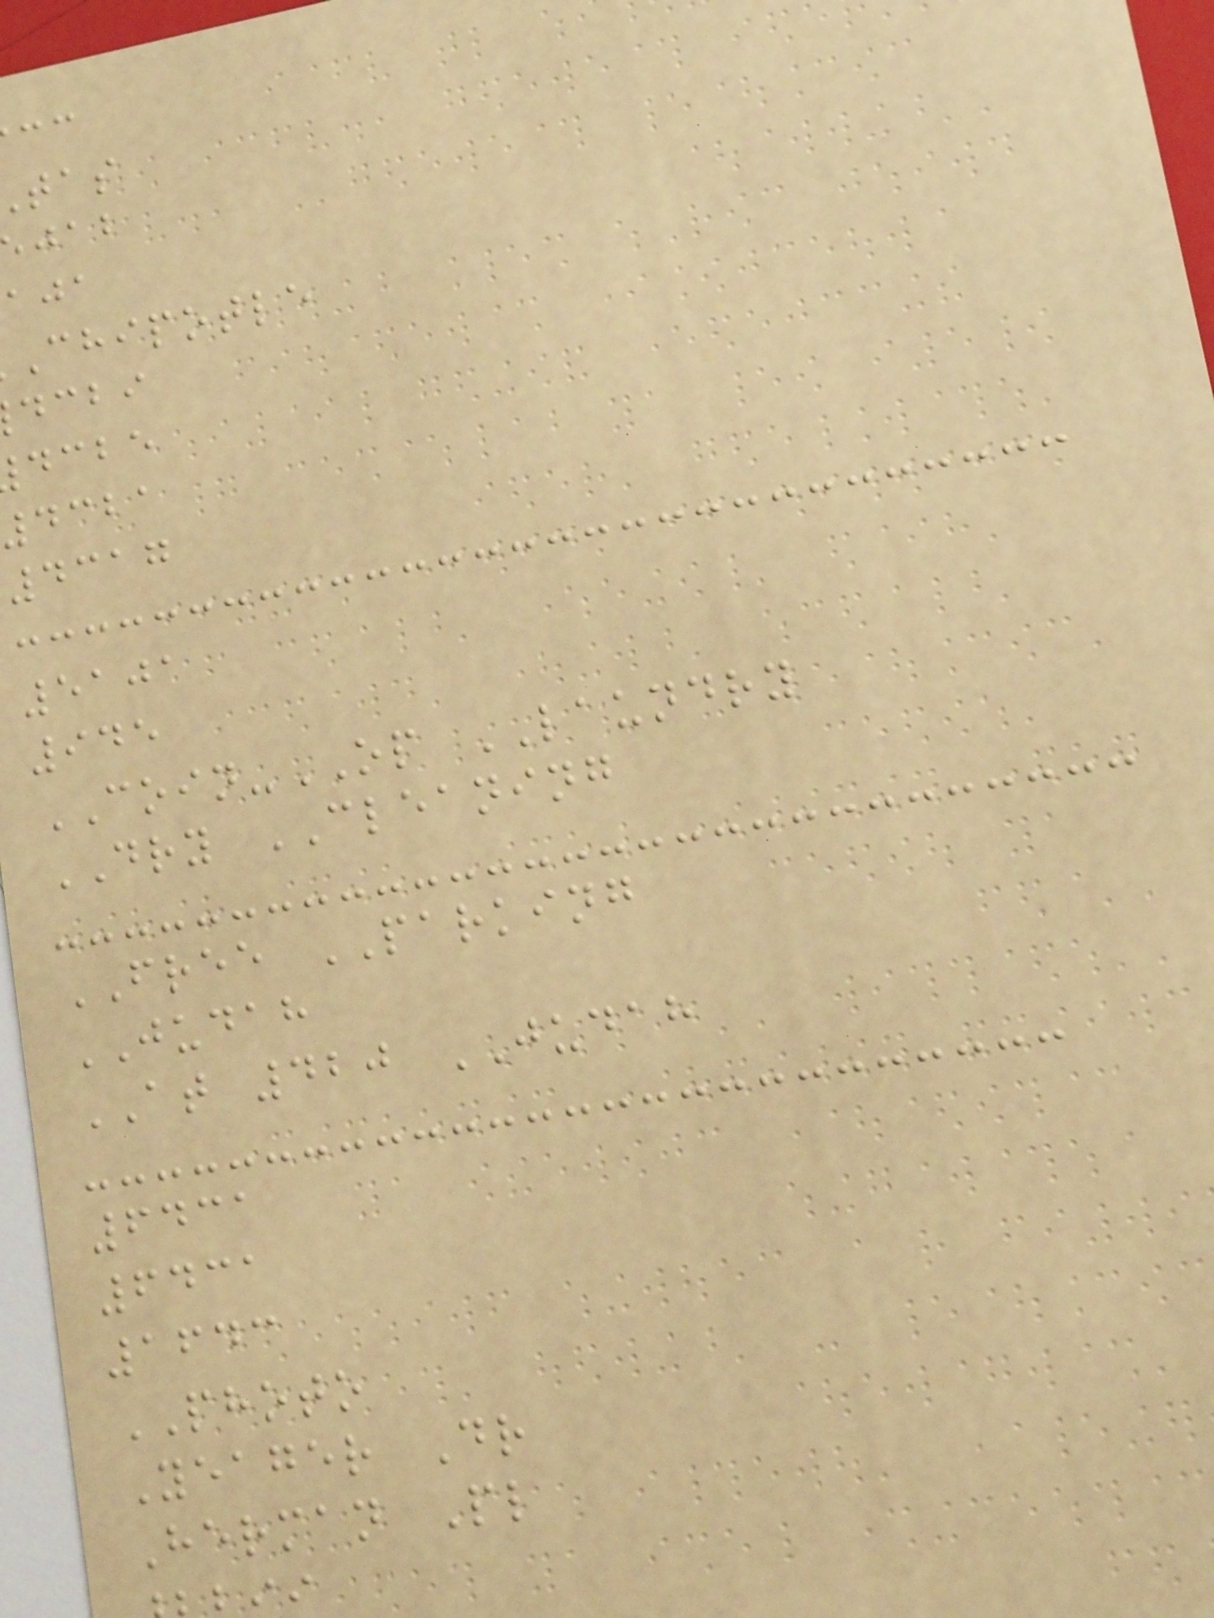chipotle
dcbi
dcbe
dcba
4317
5101
945
COIN-OP LAUNDRY
DRY CLEANING
FREE PARKING
JUDAH
AT 420 JUDAH
6431
6431
1643
PHOTO
Yeager Dr
Herman Pl
